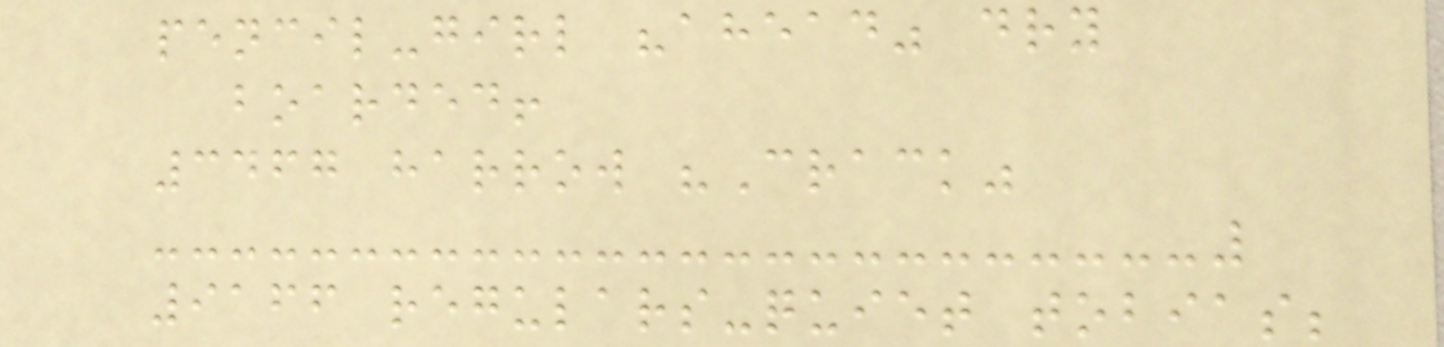pencil-girl "ahead" dry
boarded!
3467 harrow "Crack"
9166 regulars-quiet tobias;
